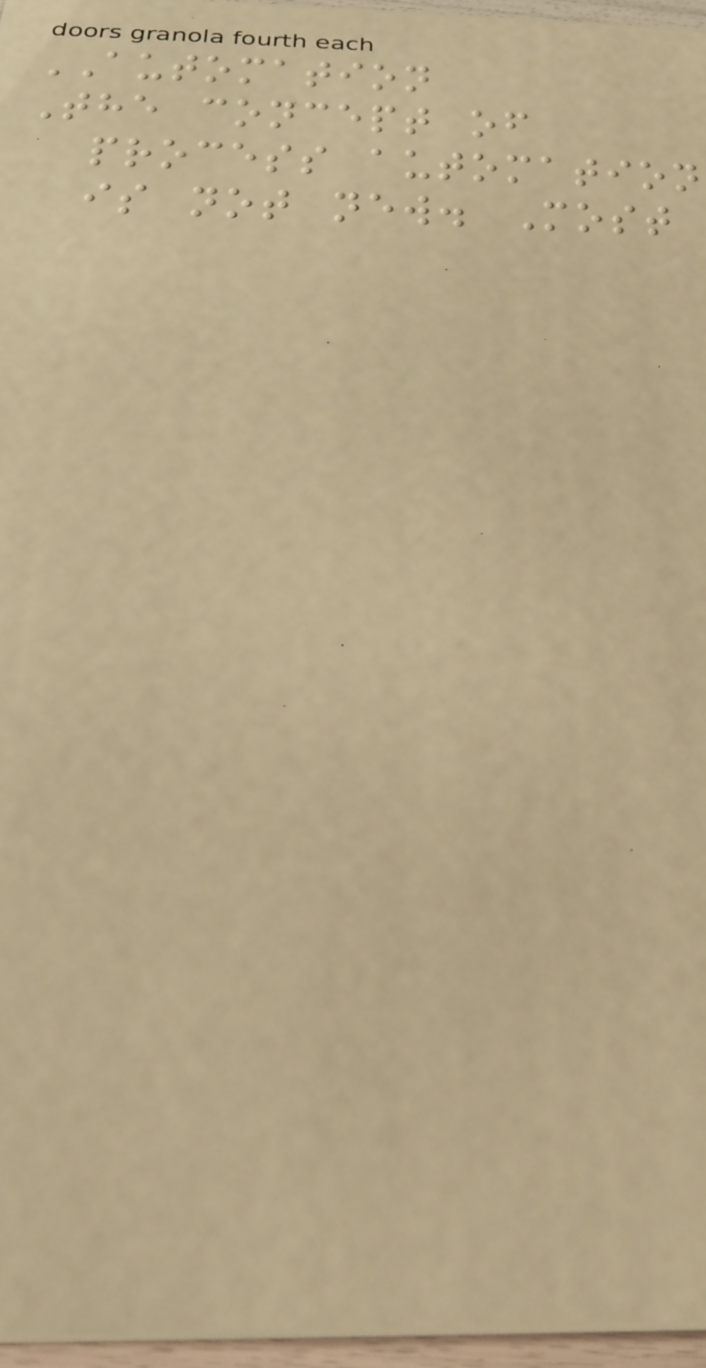AUTOMATION
The concept of
process automation
is not new. Most
